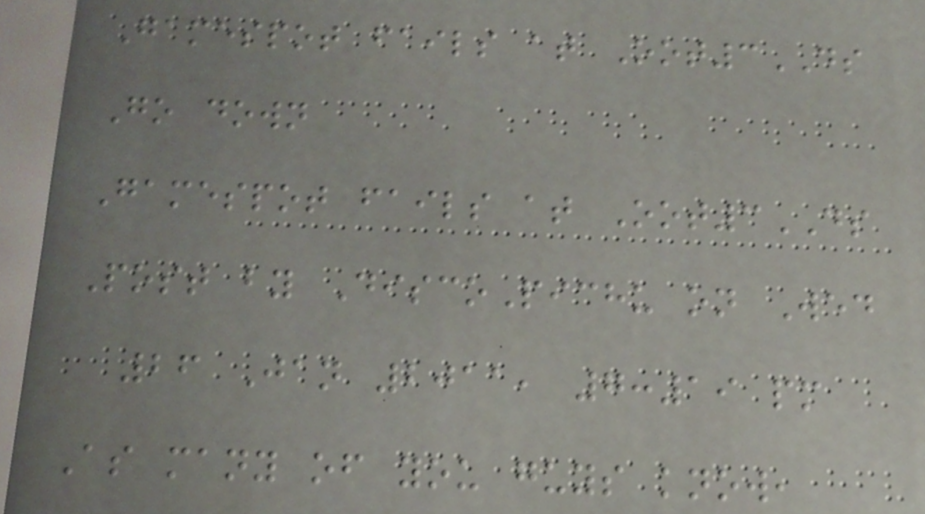Gamespot fails at Oot3DS
Go down
Gamespot fails at Oot3DS
Post by DiscoPichu on Wed
26 Jan 2011, 7:19 pm
As many of you guys know,
